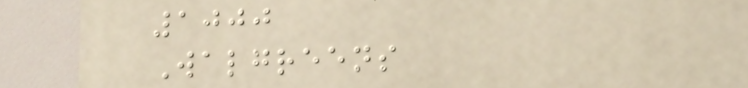1000
Walgreens
